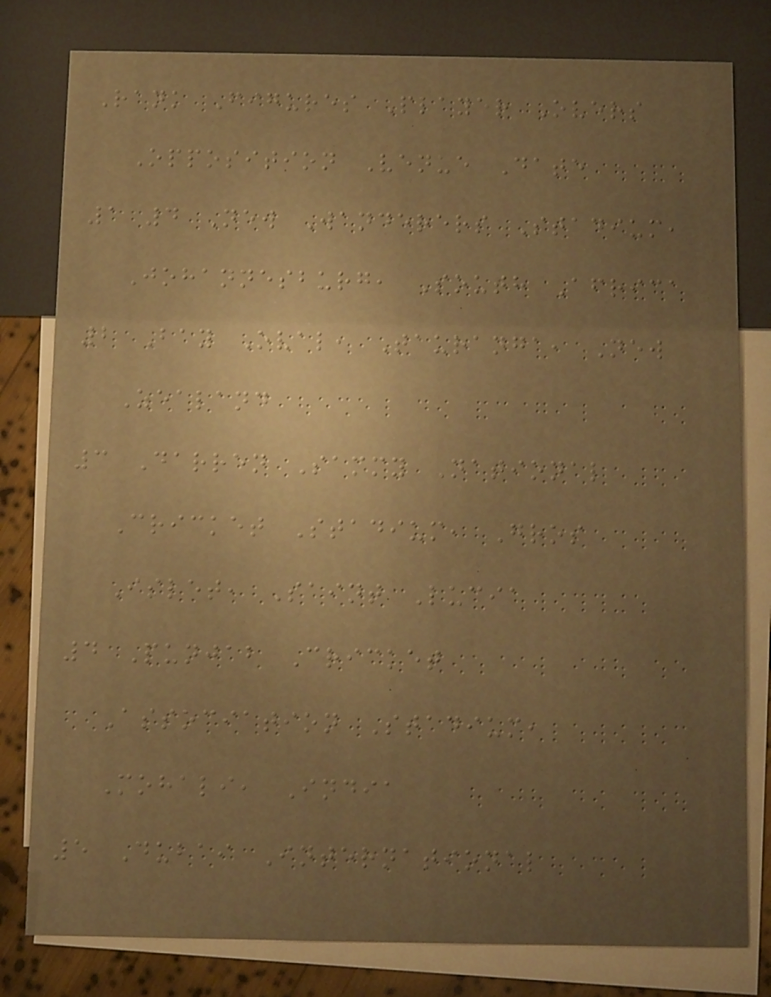Rank Figures Player Overs
Opposition Venue Date
1 4 New Wanderers Stadium,
Johannesburg, South Africa
2 Bay Oval, Tauranga, New
Zealand
3 Darren Sammy National
Cricket Stadium, Gros
Islet, Saint Lucia
4 Punjab Cricket
Association Stadium,
Mohali, India
5 Dubai International
